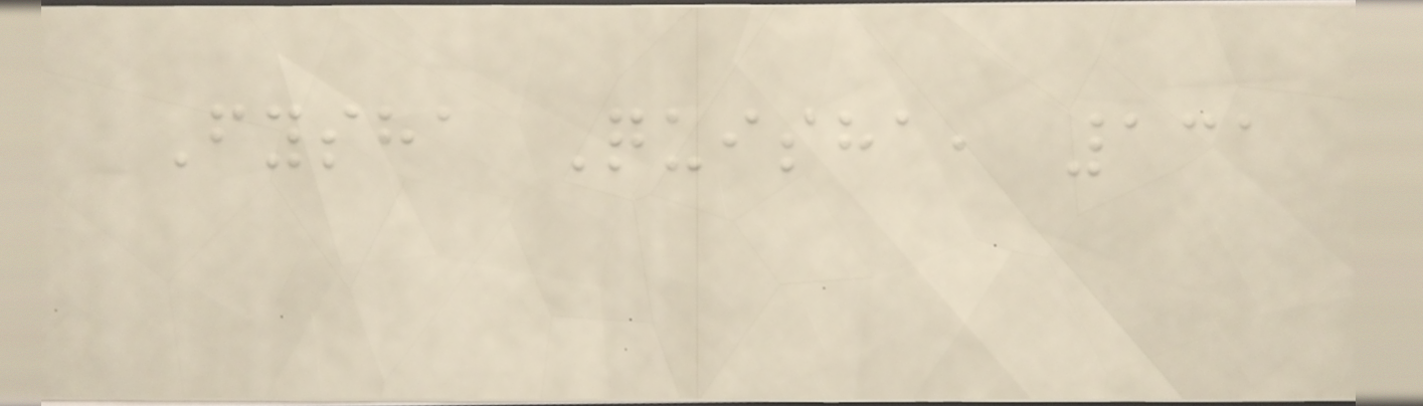Fysha Quisha, 131
